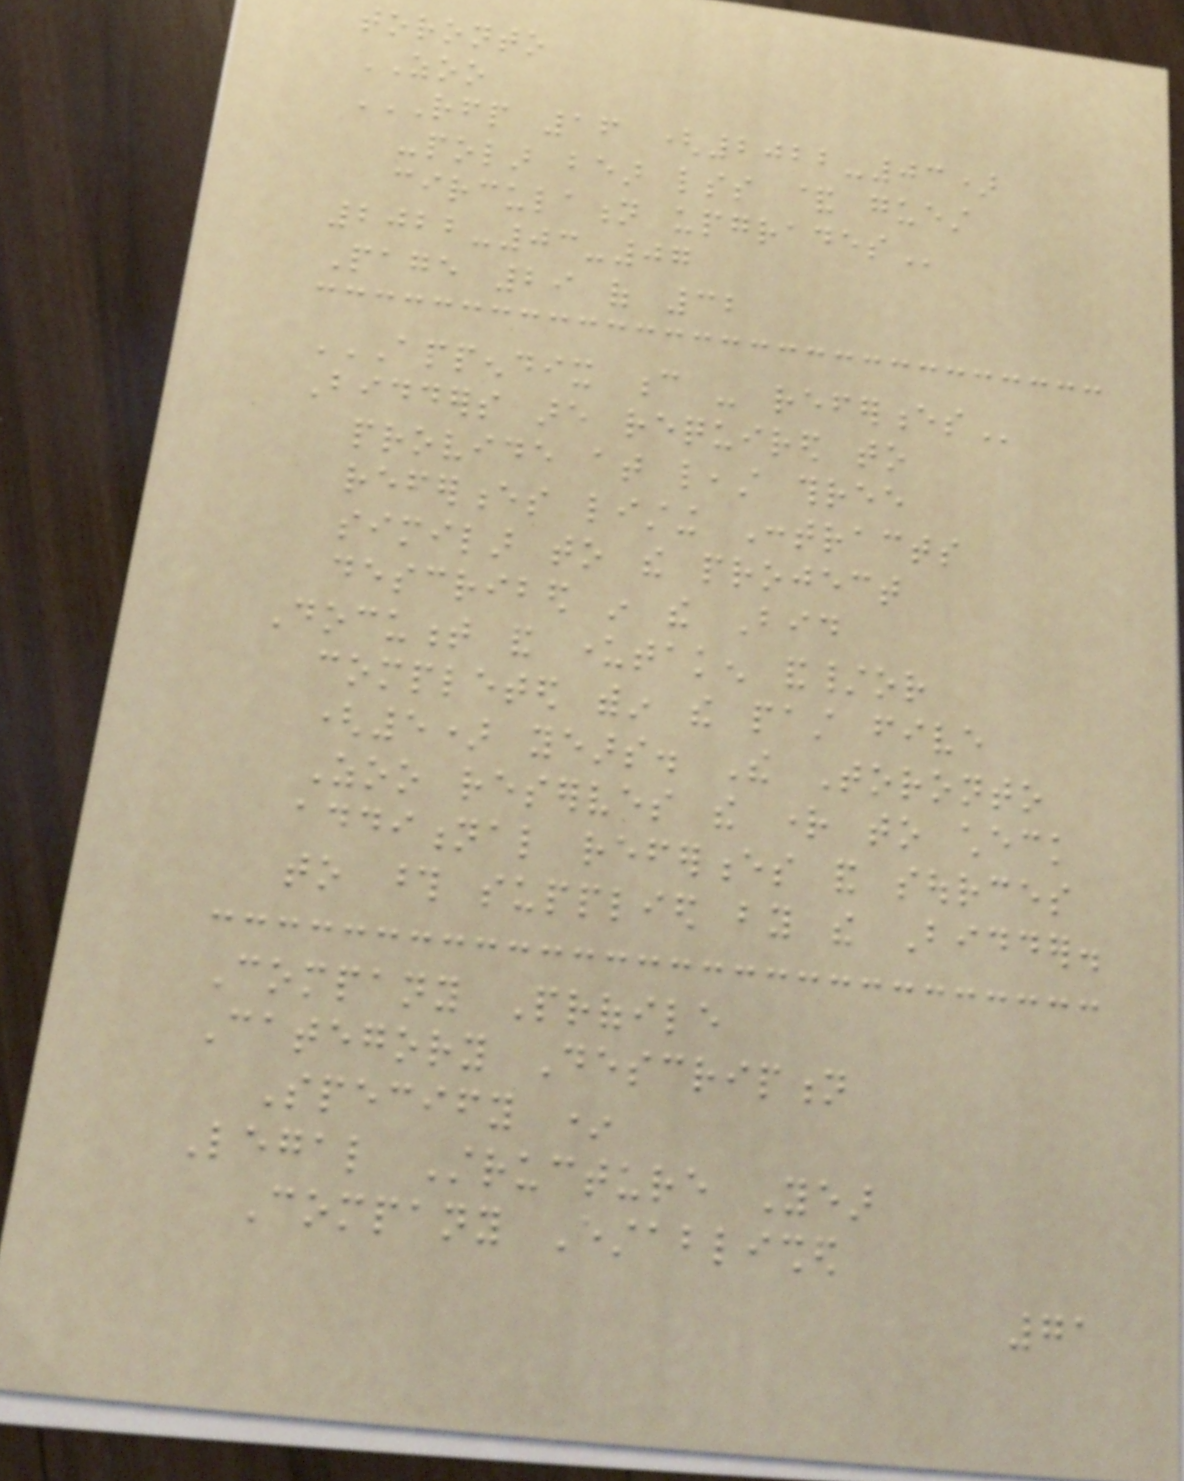toronto
ZOO
RFP 16 (2022-03)
-POLAR BEAR LSS & GUEST
CIRCULATION UPGRADES
2022-03-07
Page 29 of 32
APPENDIX C - REFERENCES
Bidders are required to
provide at least three
references listing Contracts
similar to the project
described in the Bid
Document and undertaken and/or
completed within the past five
(5) years. The Toronto
Zoo reserves the right to check
additional references and sources
to those supplied by the Bidder.
Company Profile
Category Description
Specify *
Legal Structure Year
Company Established
71
